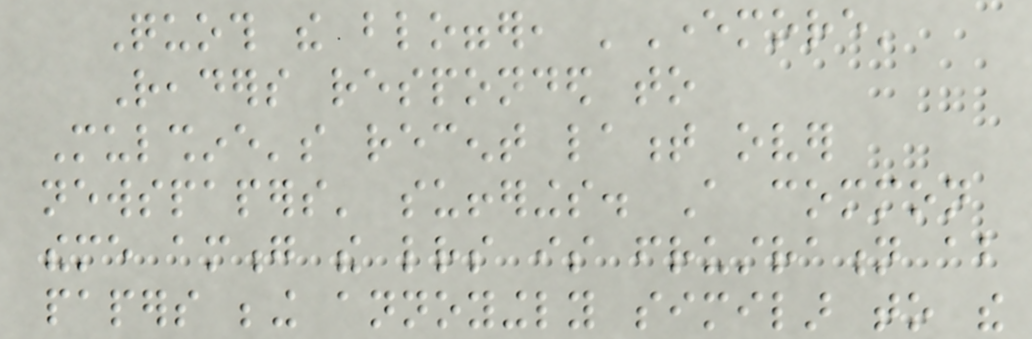Quoth the blogger, 'Evermore'
Readers responded to
Mulshine's recent lament over
newspapers' sufferings. A common
theme among the letters is frustration about
papers being annoyingly similar to the
